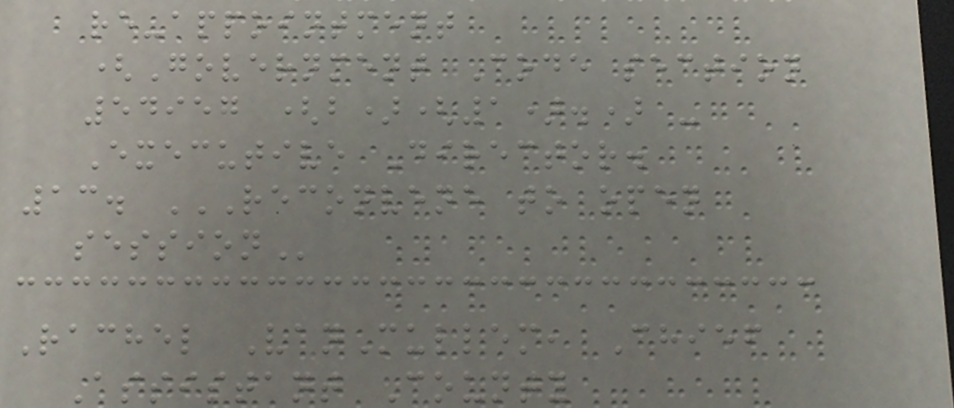re-appointment
(Government Code section
54957 (b)(1).) -
Executive Director.
13. RECONVENE TO OPEN
SESSION
Rachel VanMullem, Chief
Assistant County
